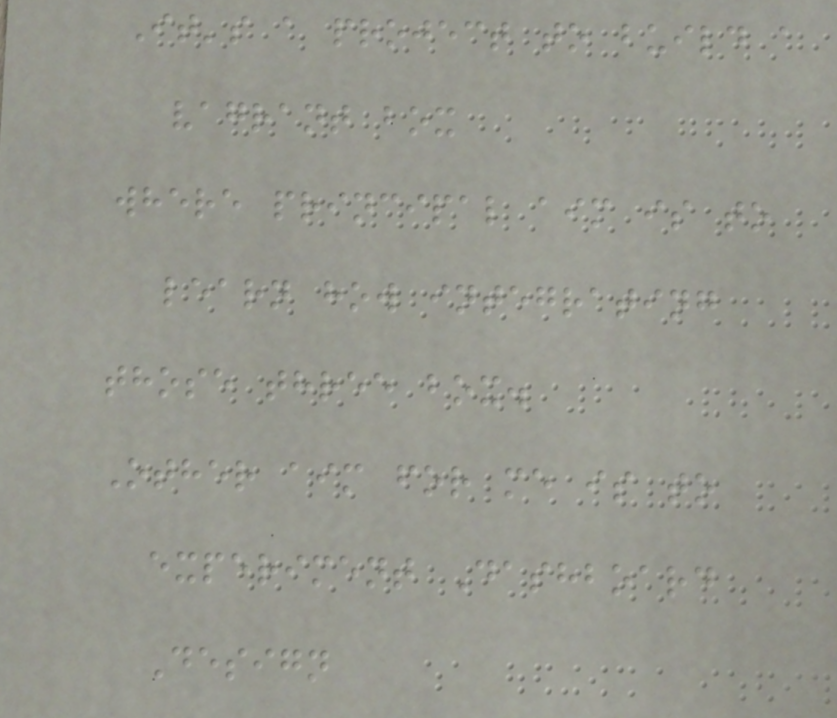It's a project to build a
vagrant box
where principal aim is to
learn how integrating
those three box.
Other aim for me is to
experiment Dashboard
Design
